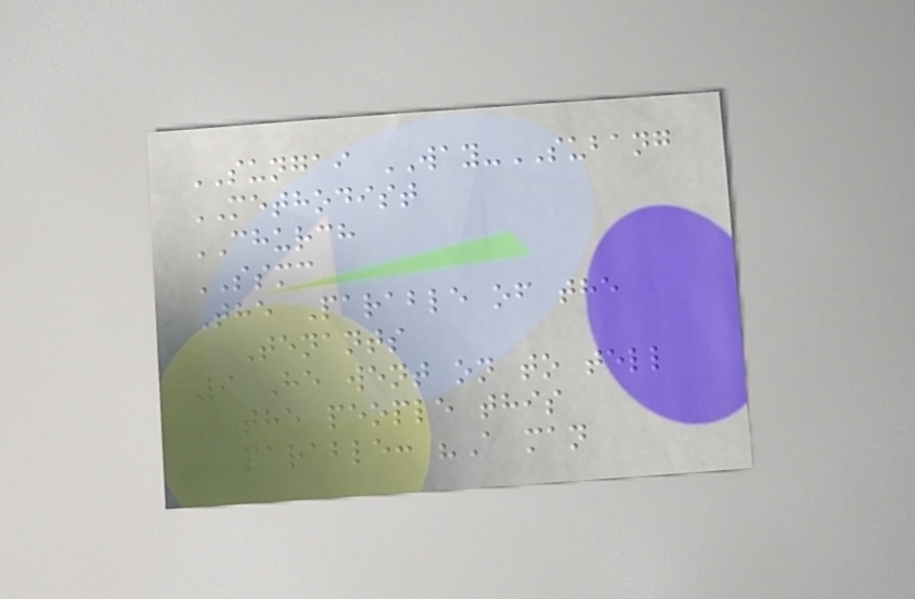SUNGAI WAY-SUBANG
METHODIST
CHURCH
SSMC
The Parable of the
Tenants
9 He went on to tell
the people this
parable: "A man
